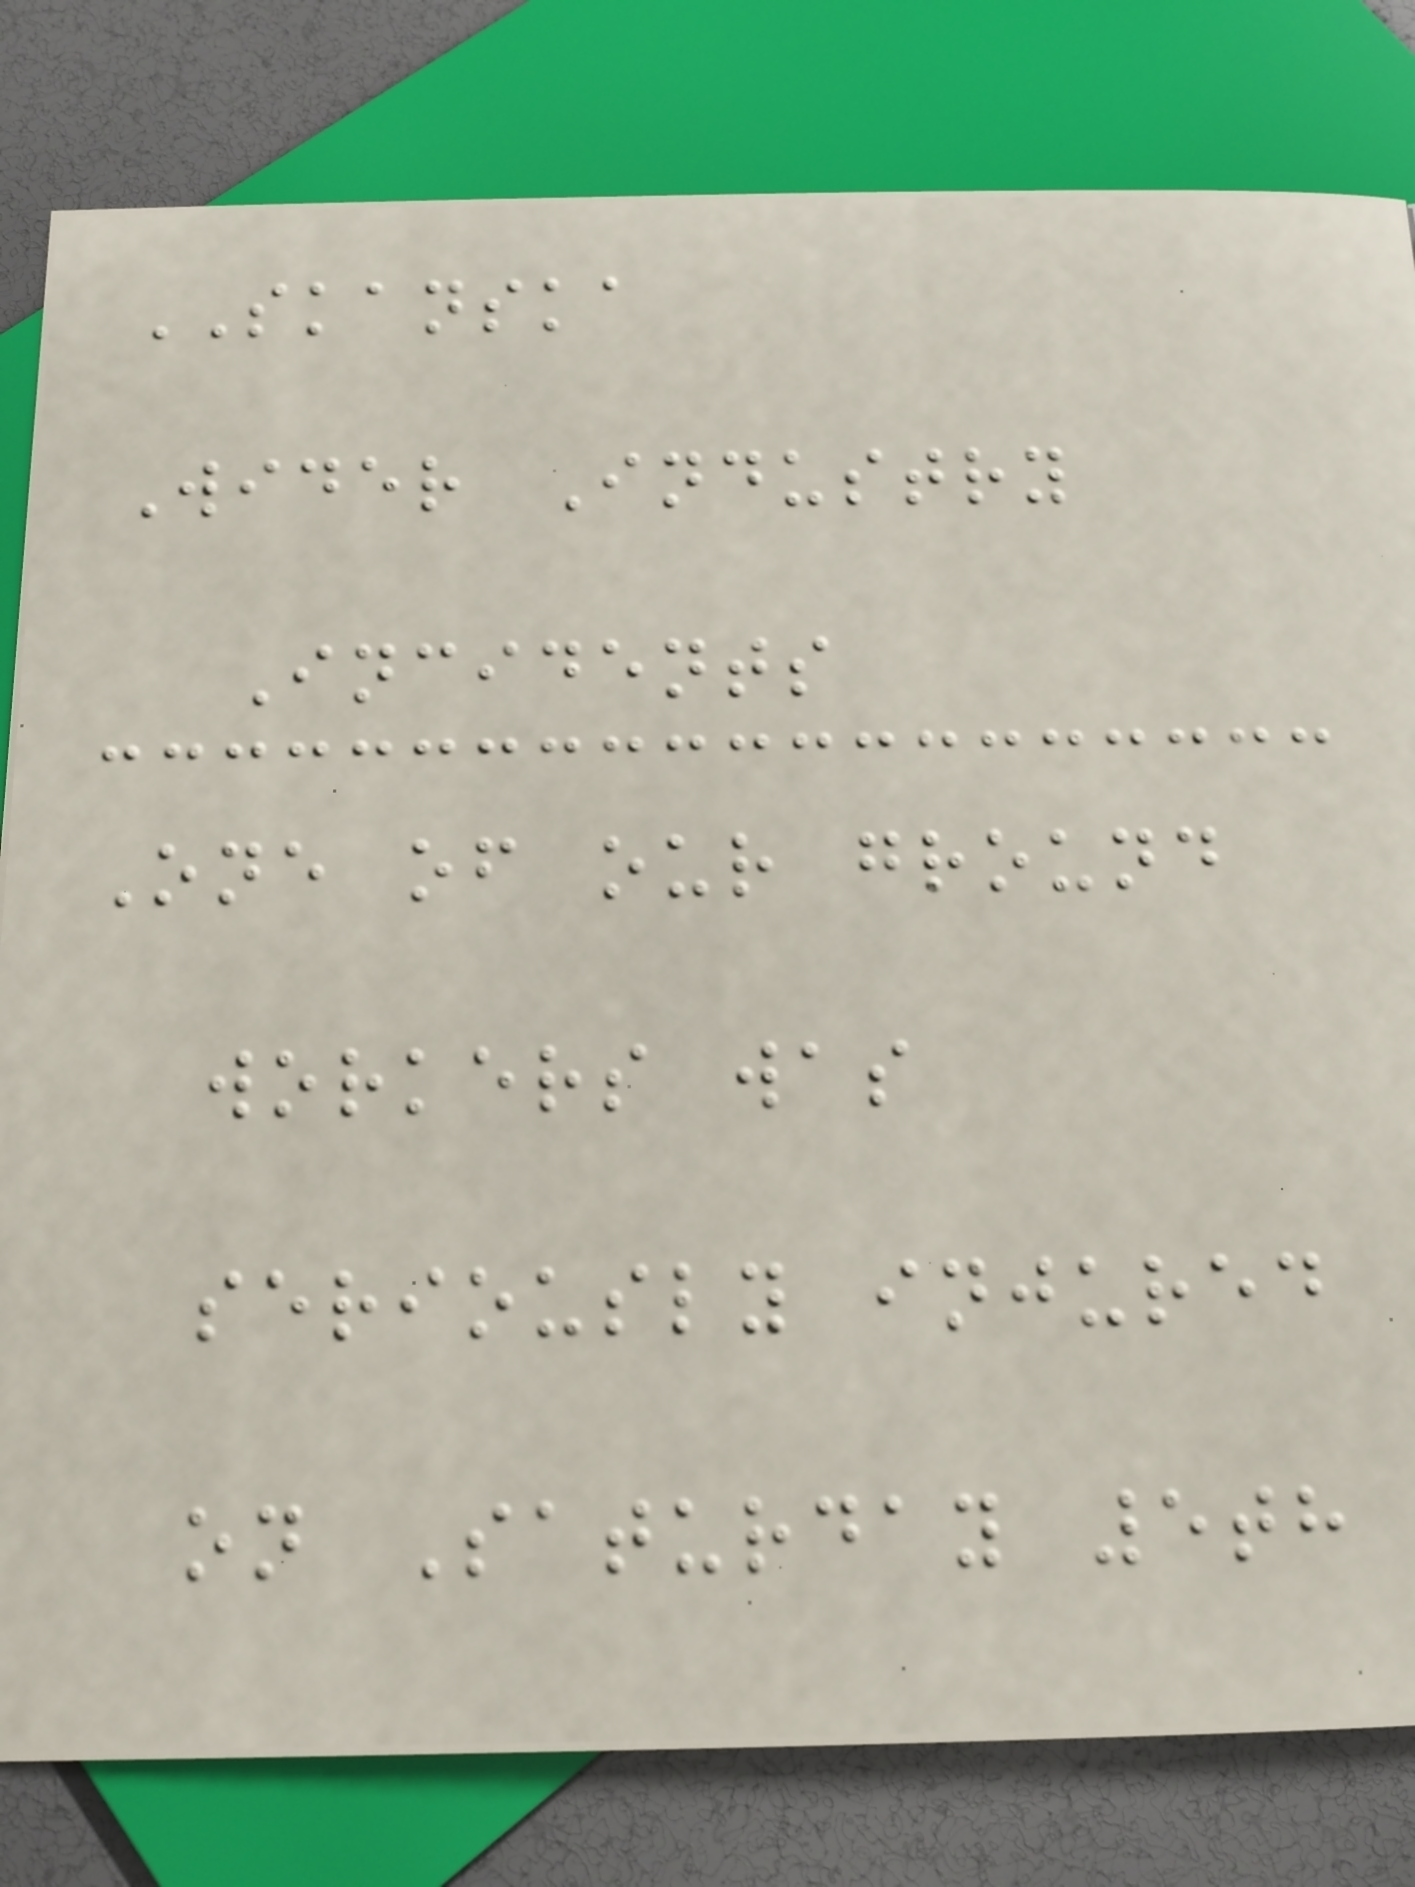SKANSKA
Wider Industry
Incidents
One of our ground
workers was
seriously injured
on Saturday 5th
